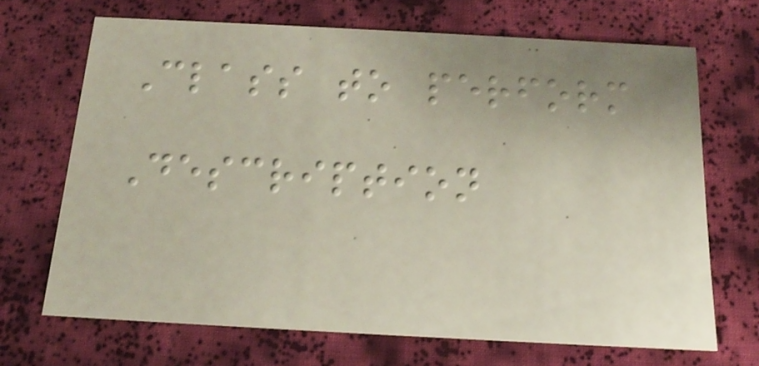Class to perform
Description
